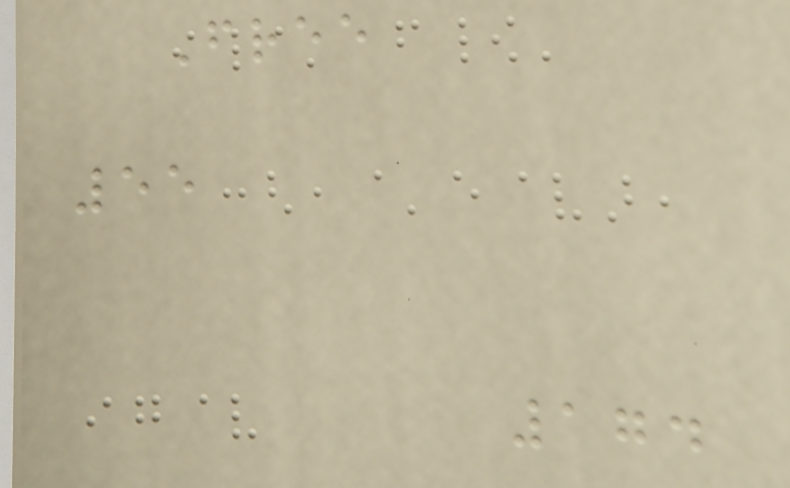Free
55
174
